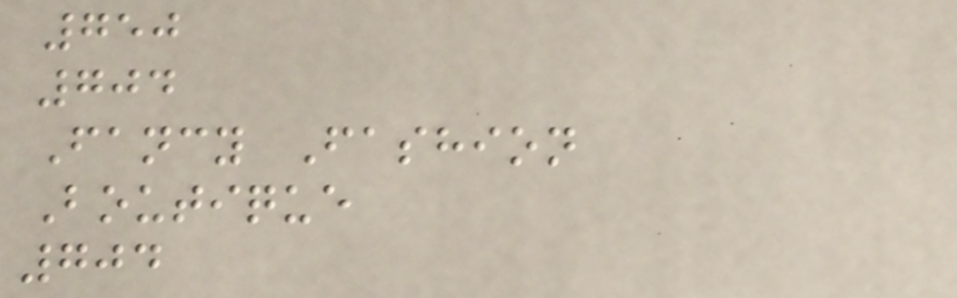750
704
Fancy Fashion
Boutique
704
